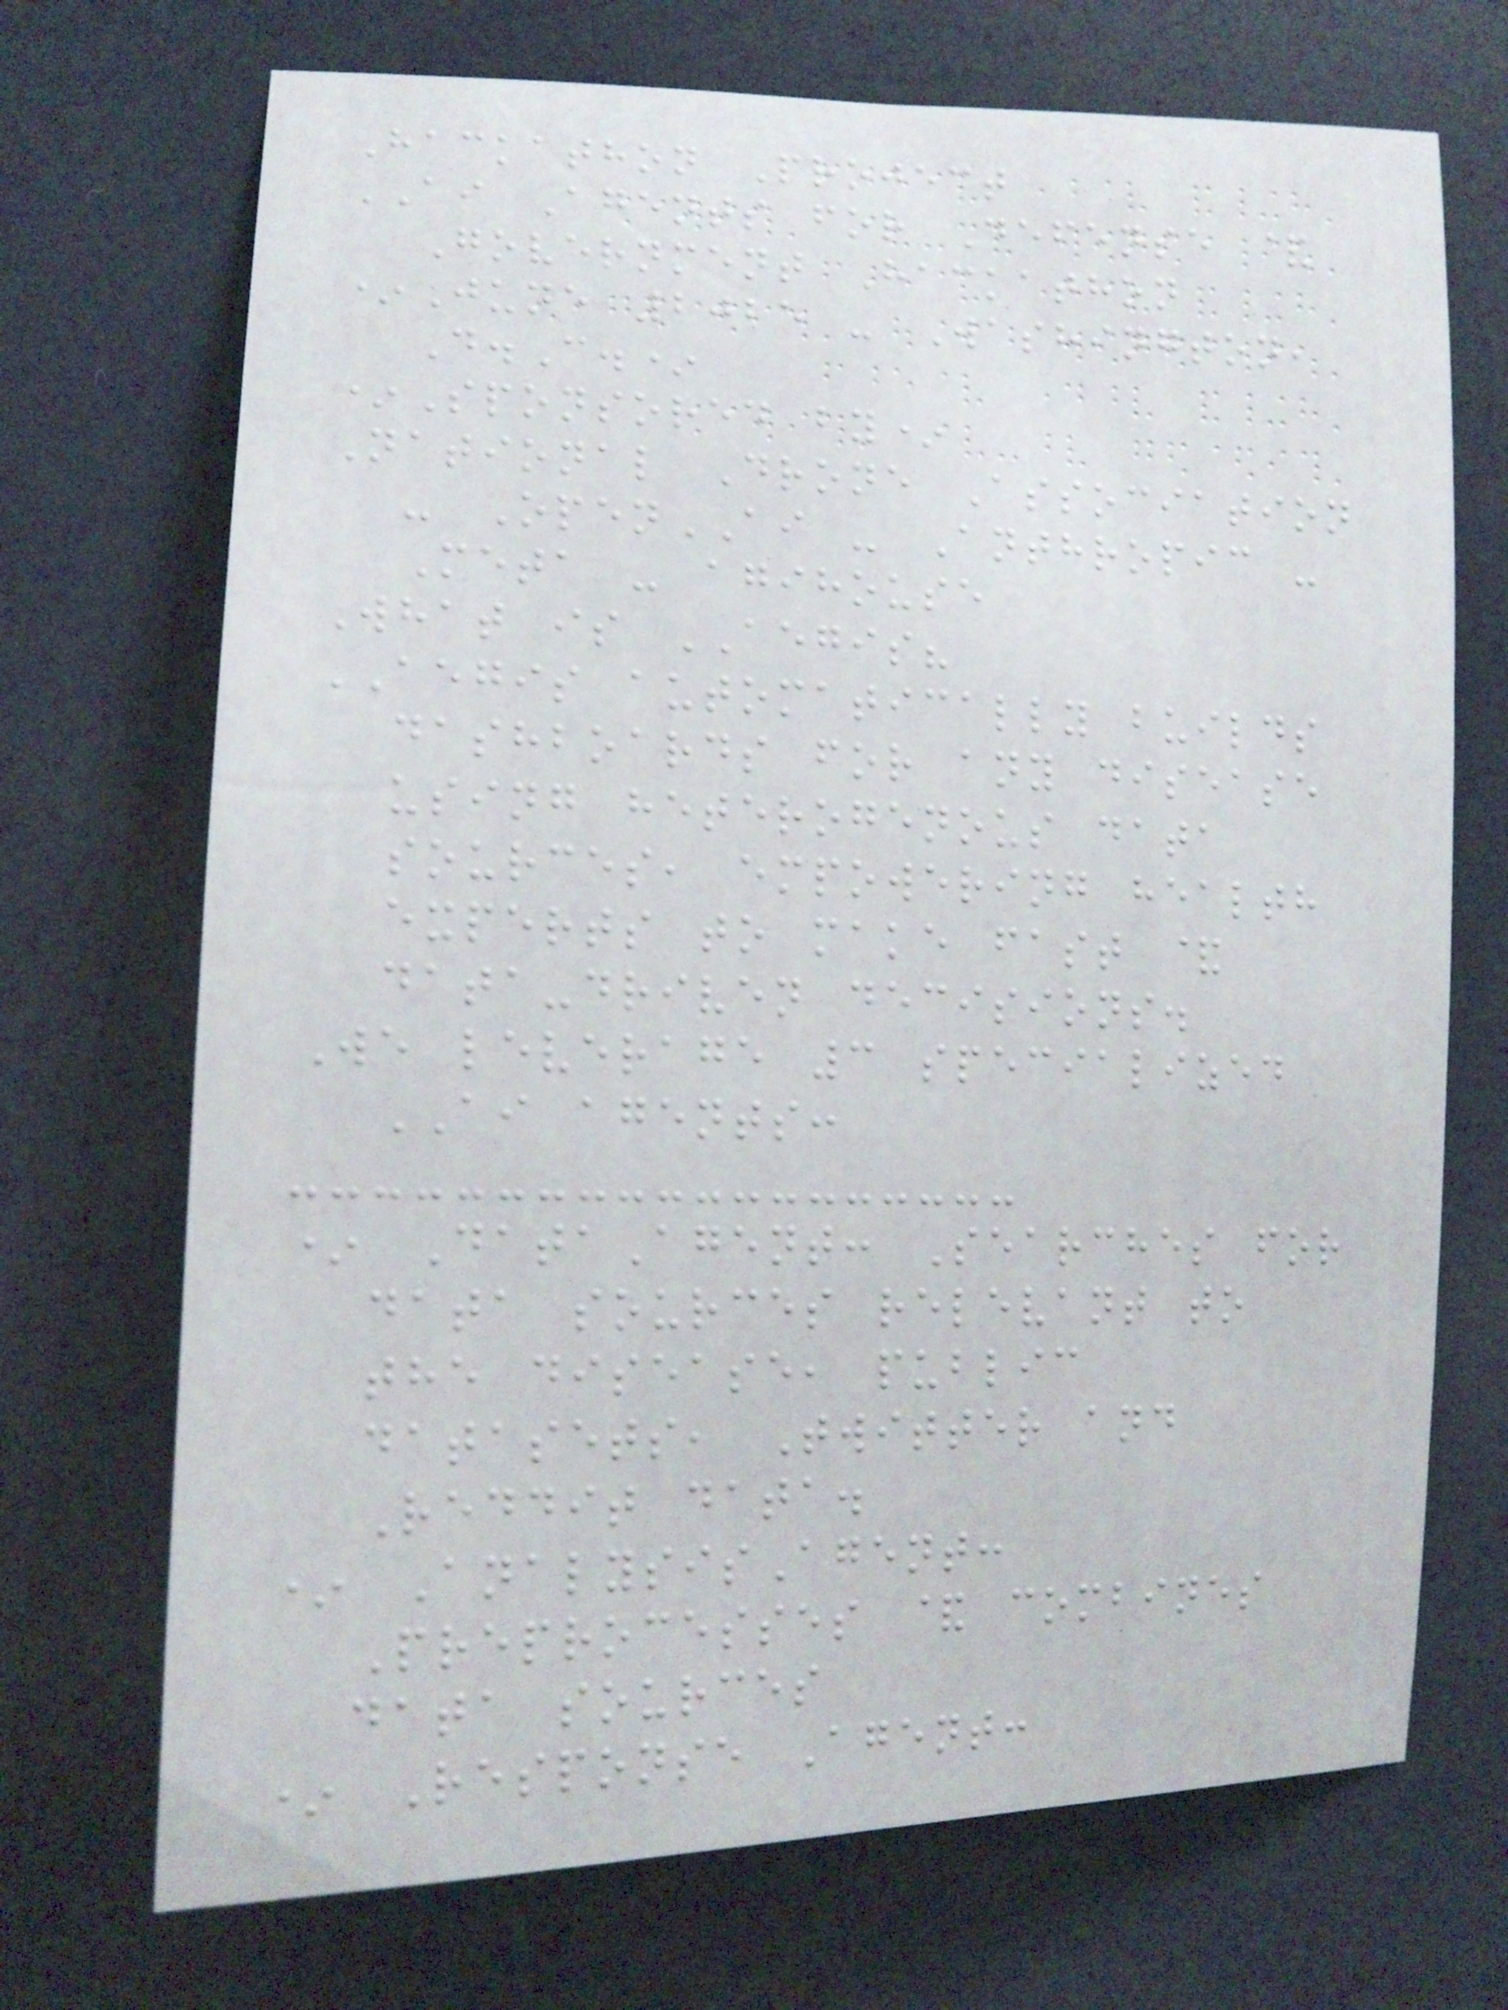Hackathon Project
AI Agents for Defense &
Government Hackathon
*June 2025 - Washington,
D.C.*
*Sponsored by*
National Drone Association
- OpenAI - Anthropic -
Meta - agihouse
What is AEGIS?
AEGIS automatically builds
dashboards for any disease
using heterogenous data
sources, empowering health
experts to make fast &
data-driven decisions.
We leverage 3 specialized
AI agents:
* DataAgent: Searches for
data sources relevant to
the disease, public
datasets, Twitter and
Reddit data.
* AnalysisAgent:
Preprocesses & combines
data sources
* Response Agent:
